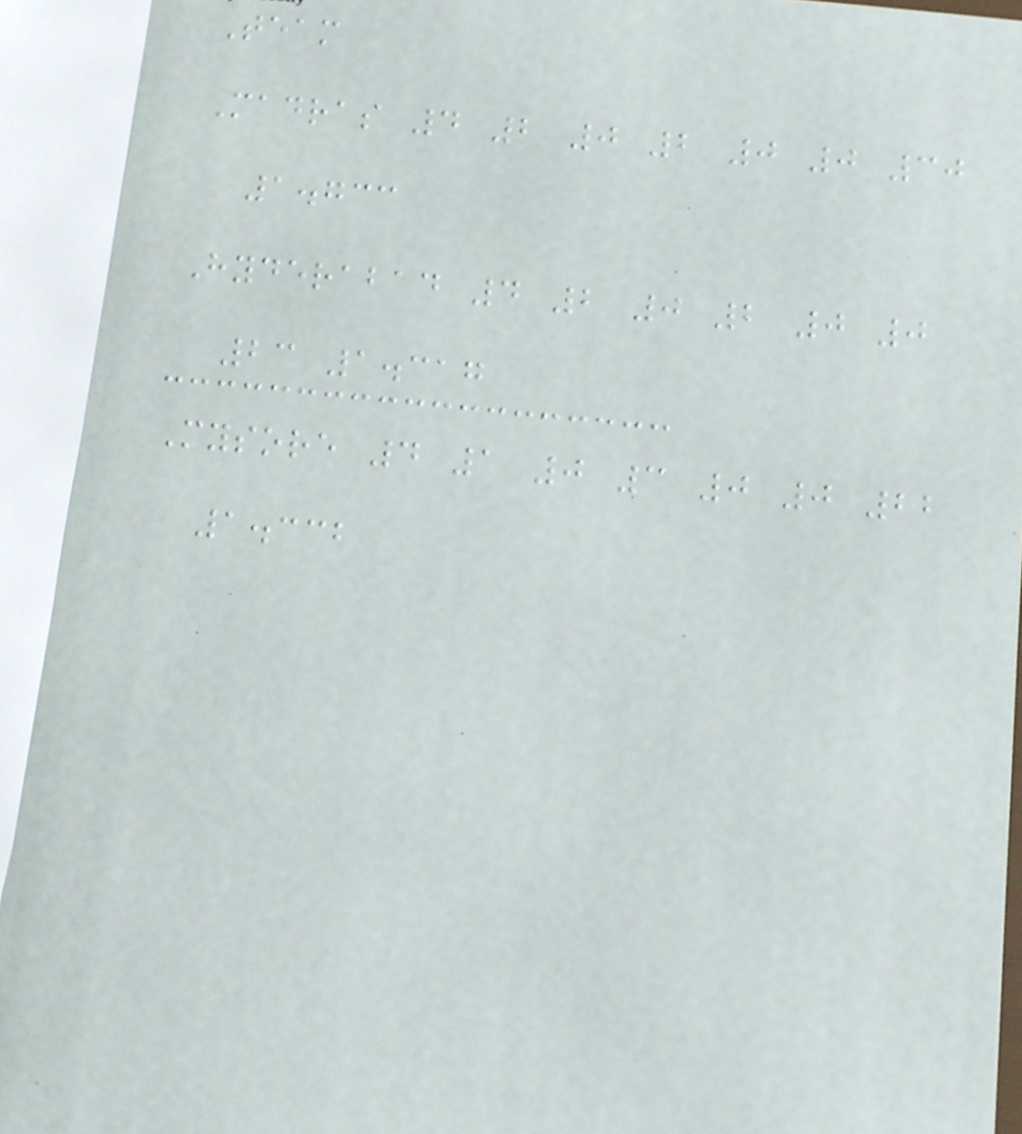Team
Madras 4 2 0 2 0 0 30
1.733
Hyderabad 4 2 0 2 0 0
23 1.317
Mysore 4 1 0 3 0 0 22
1.332
